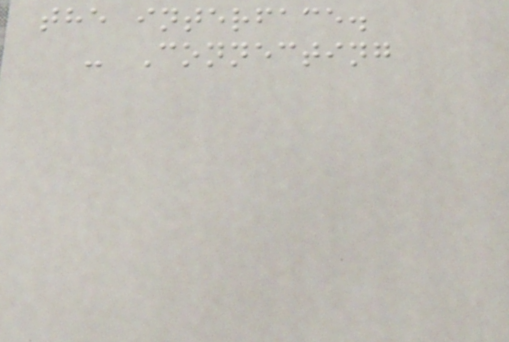the interface.
- Connecting
